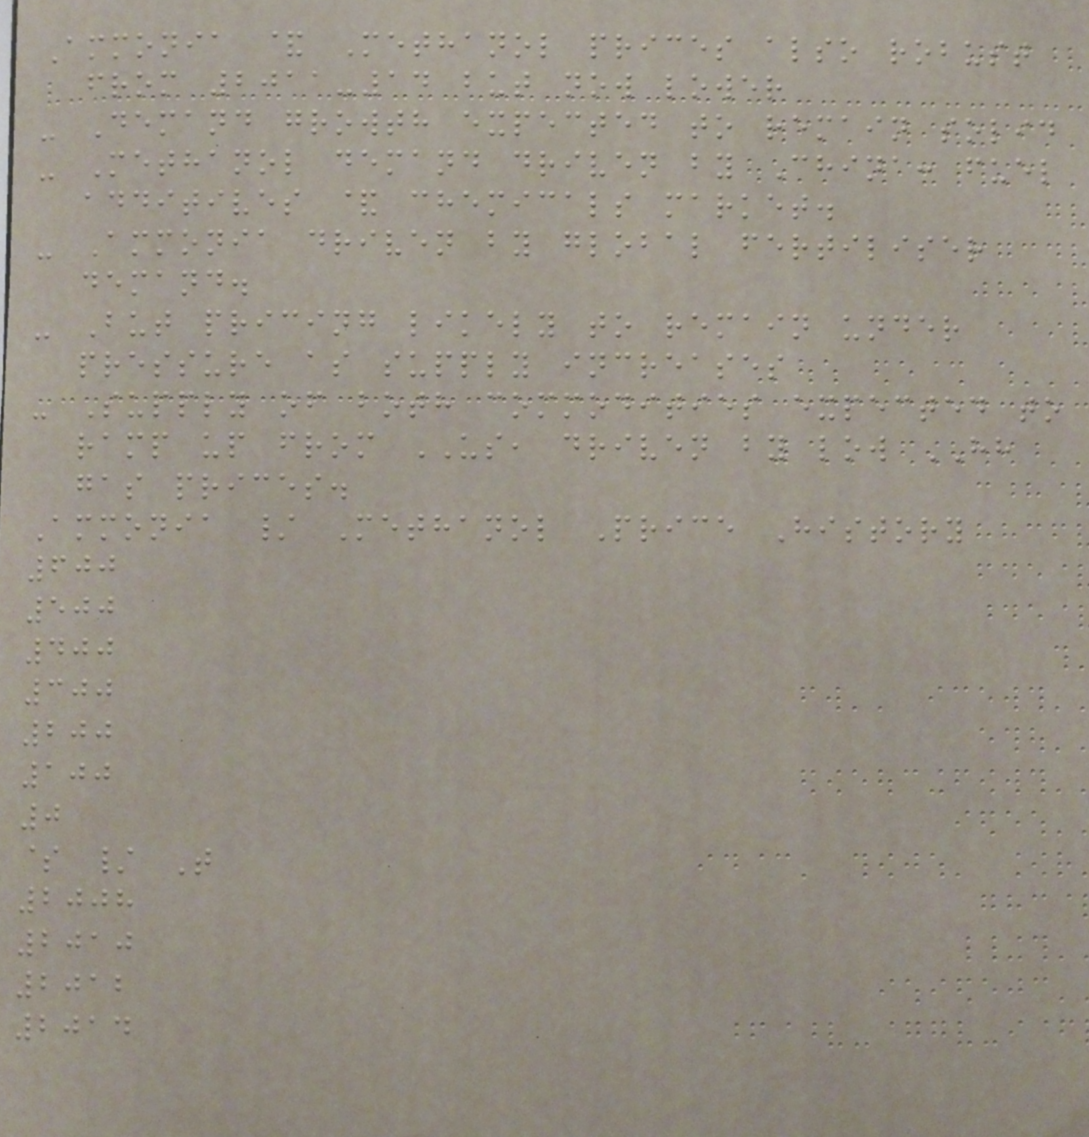Ammonia & Methanol prices also robust
from 2011-14 but now lower
- Demand growth expected to remain solid
- Methanol demand driven by China: fuel
additives & chemicals market.
- Ammonia driven by global fertiliser
demand.
- But pricing likely to remain under
pressure as supply increases
- Supply of both commodities expected to
ramp up from US, driven by low HH
gas prices.
Ammonia / Methanol Price History
600
500
400
300
200
100
0
$ / T
2008
2010
2012
2014
